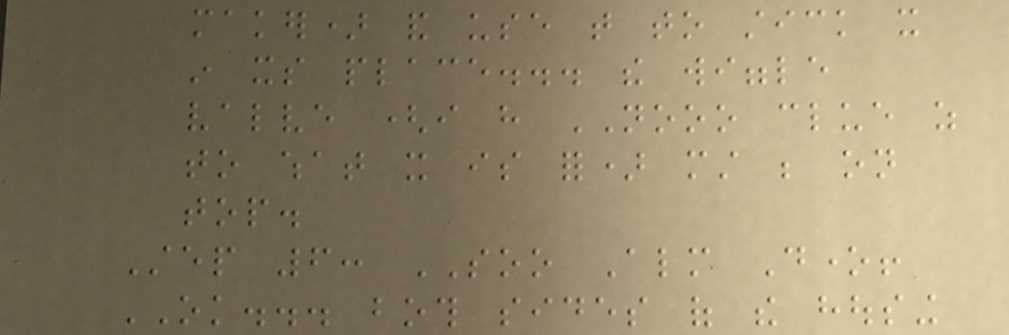maker) and use that to stick it
in its place... the wiggle
valve (i have NOOO clue as
to what it is for) must be on
top.
Step 6: SOO Almost Done!
OK... both sides of the housing
